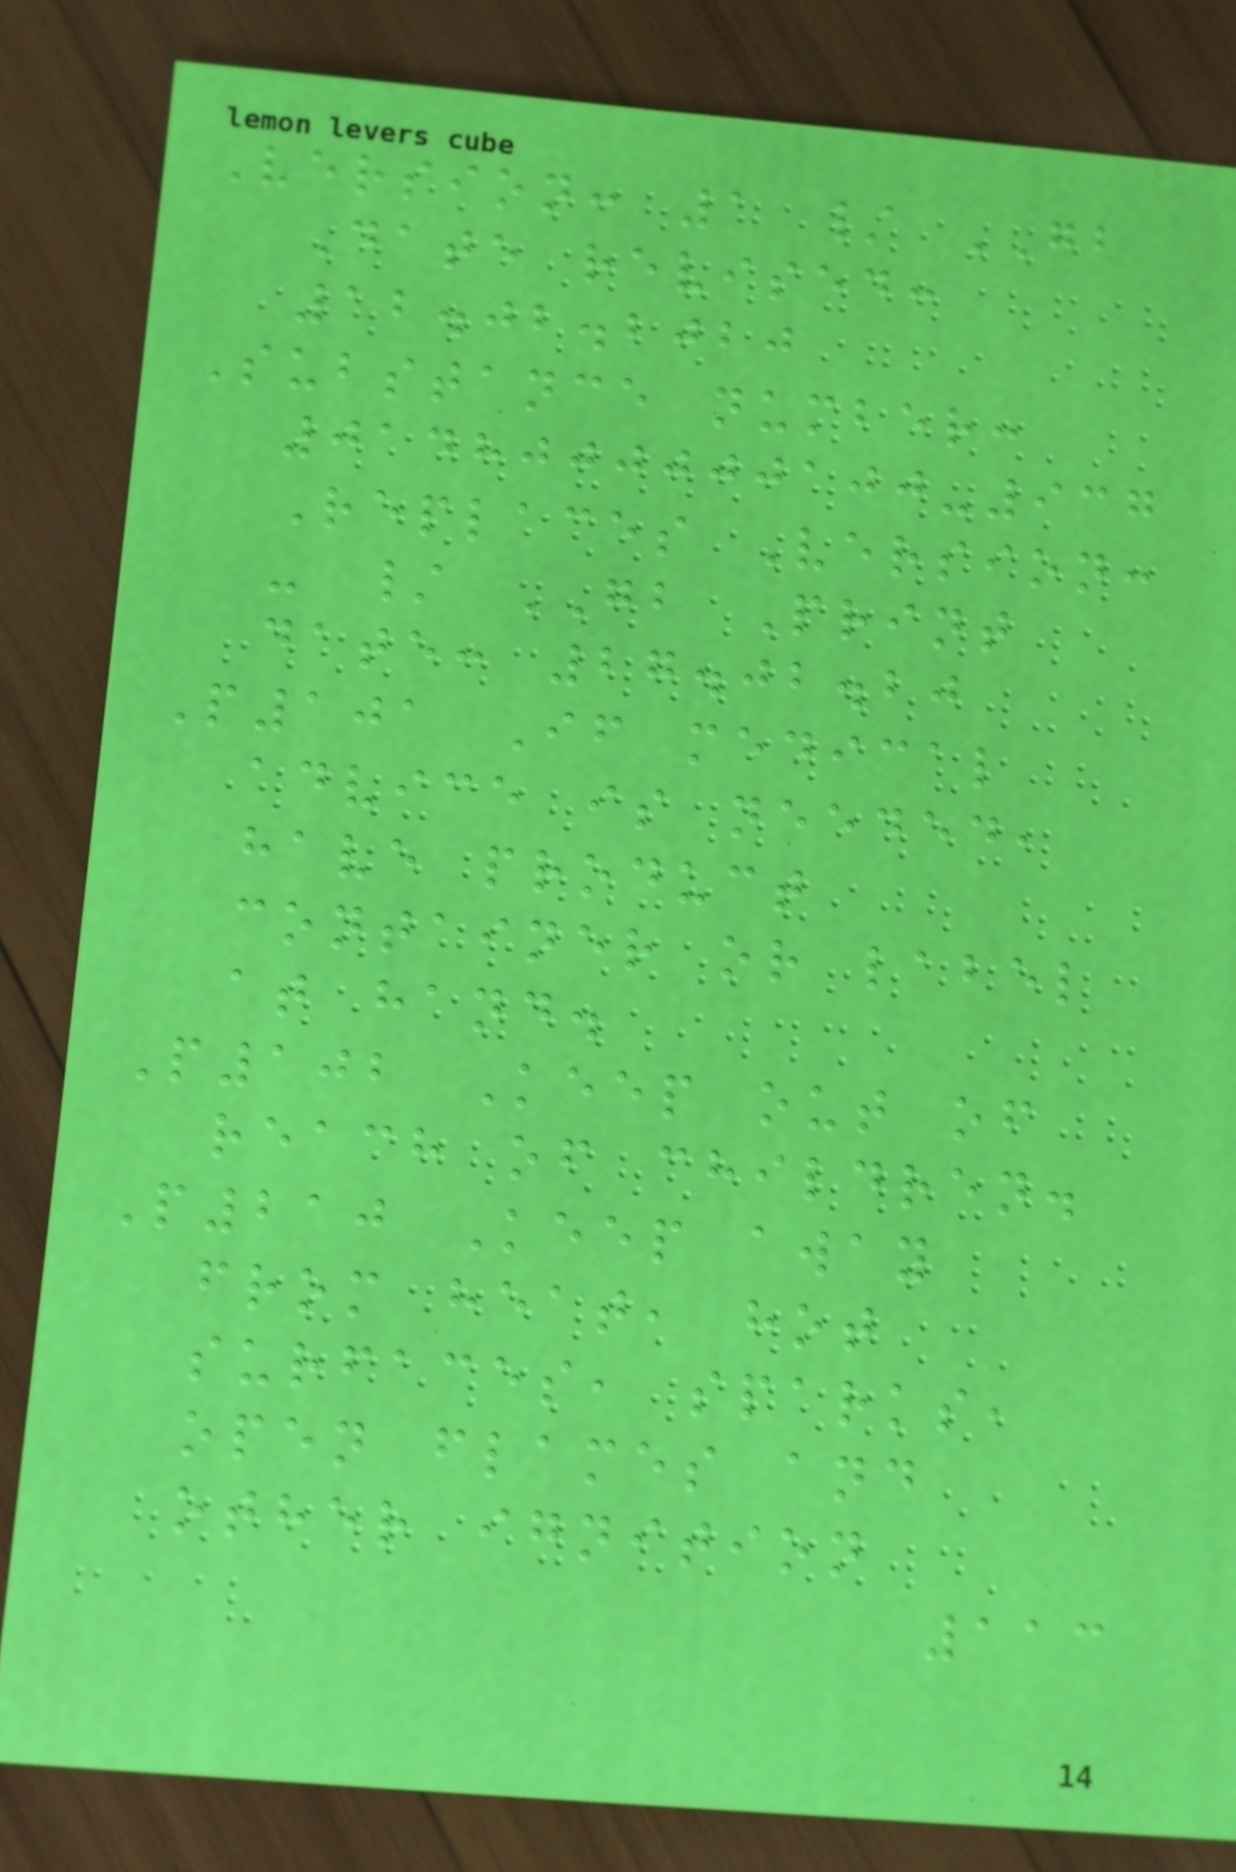Version: 1 / GB
Date revised:
12.02.2020
Substance number:
0148000000100-937
Replaces Version:
- / GB Print
date: 27.02.20
P101 If medical
advice is needed,
have product
container or label
at hand.
P102 Keep out of
reach of children.
P210 Keep away
from heat, hot
surfaces, sparks,
open flames and
other ignition
113
